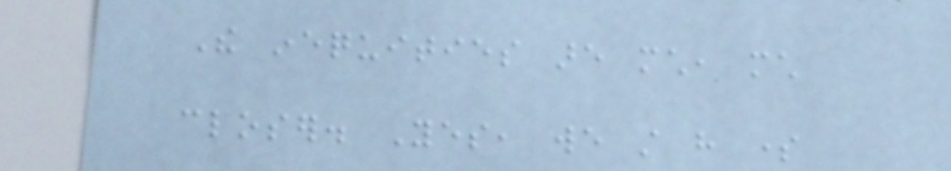The inequities are much, much
closer. Yes, we still have some
